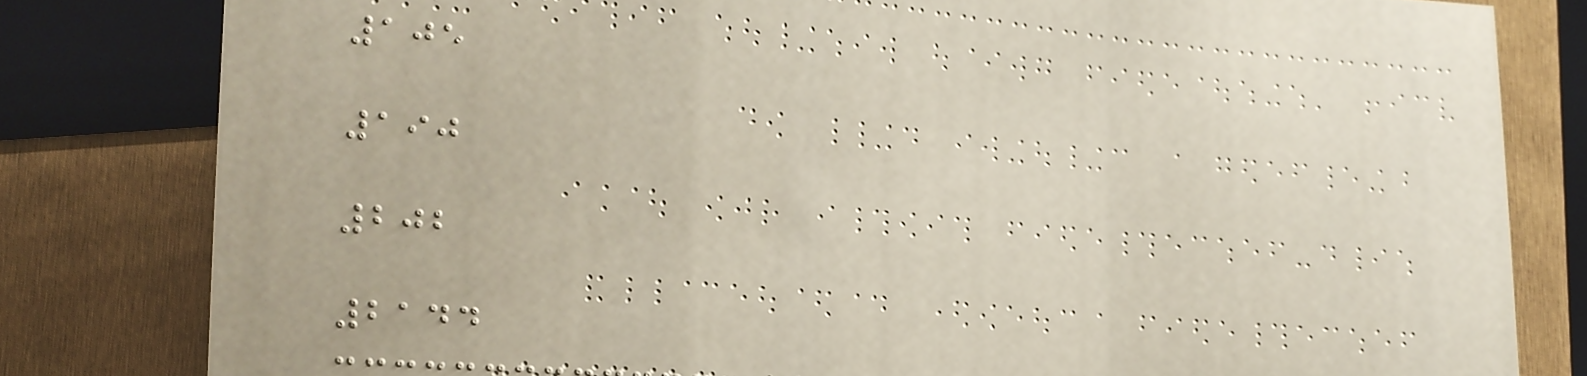105
190
202
2144
